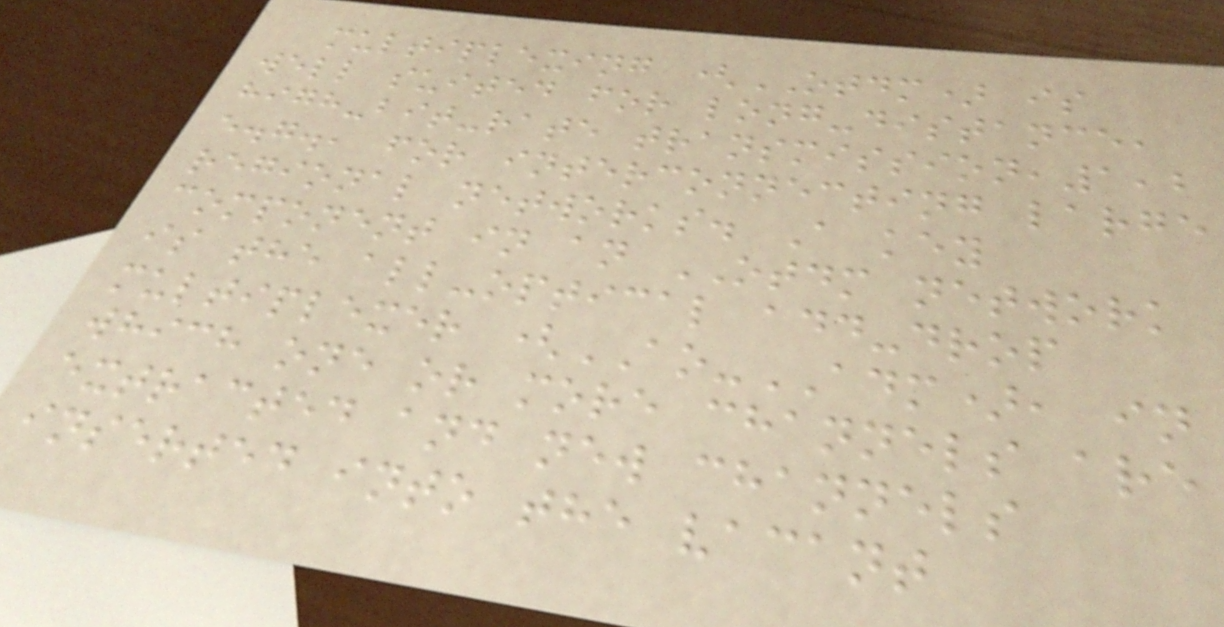multiplexing (OTDM) is
well suited for long-distance,
high-bit-rate transmission,1,2
e.g., for interconnecting large
regional networks. A key
component in an OTDM network
is the all-optical add-drop
multiplexer (AO-ADM), in
which one or more channels are
extracted and new channels
inserted into the vacant
